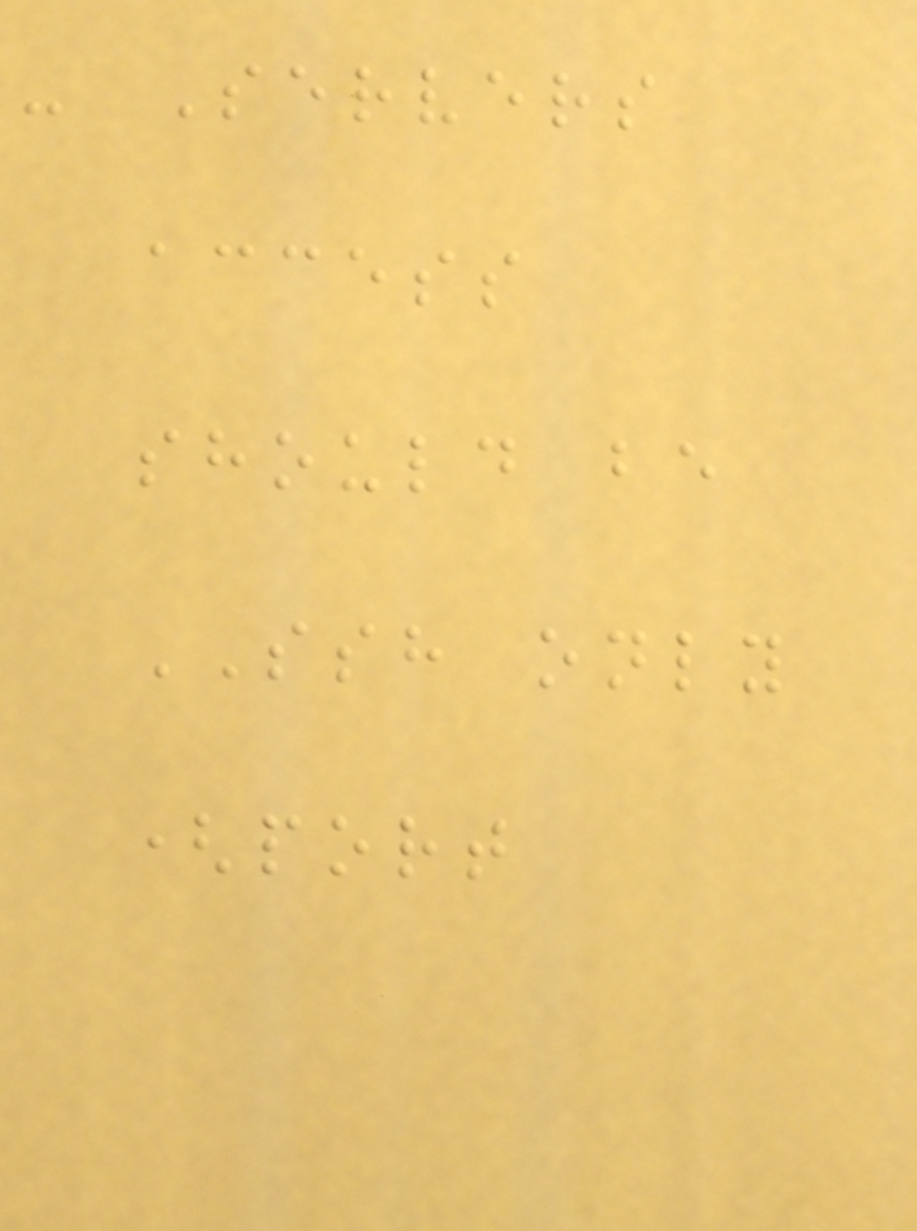- Servers
access
should be
SSH only
(port
